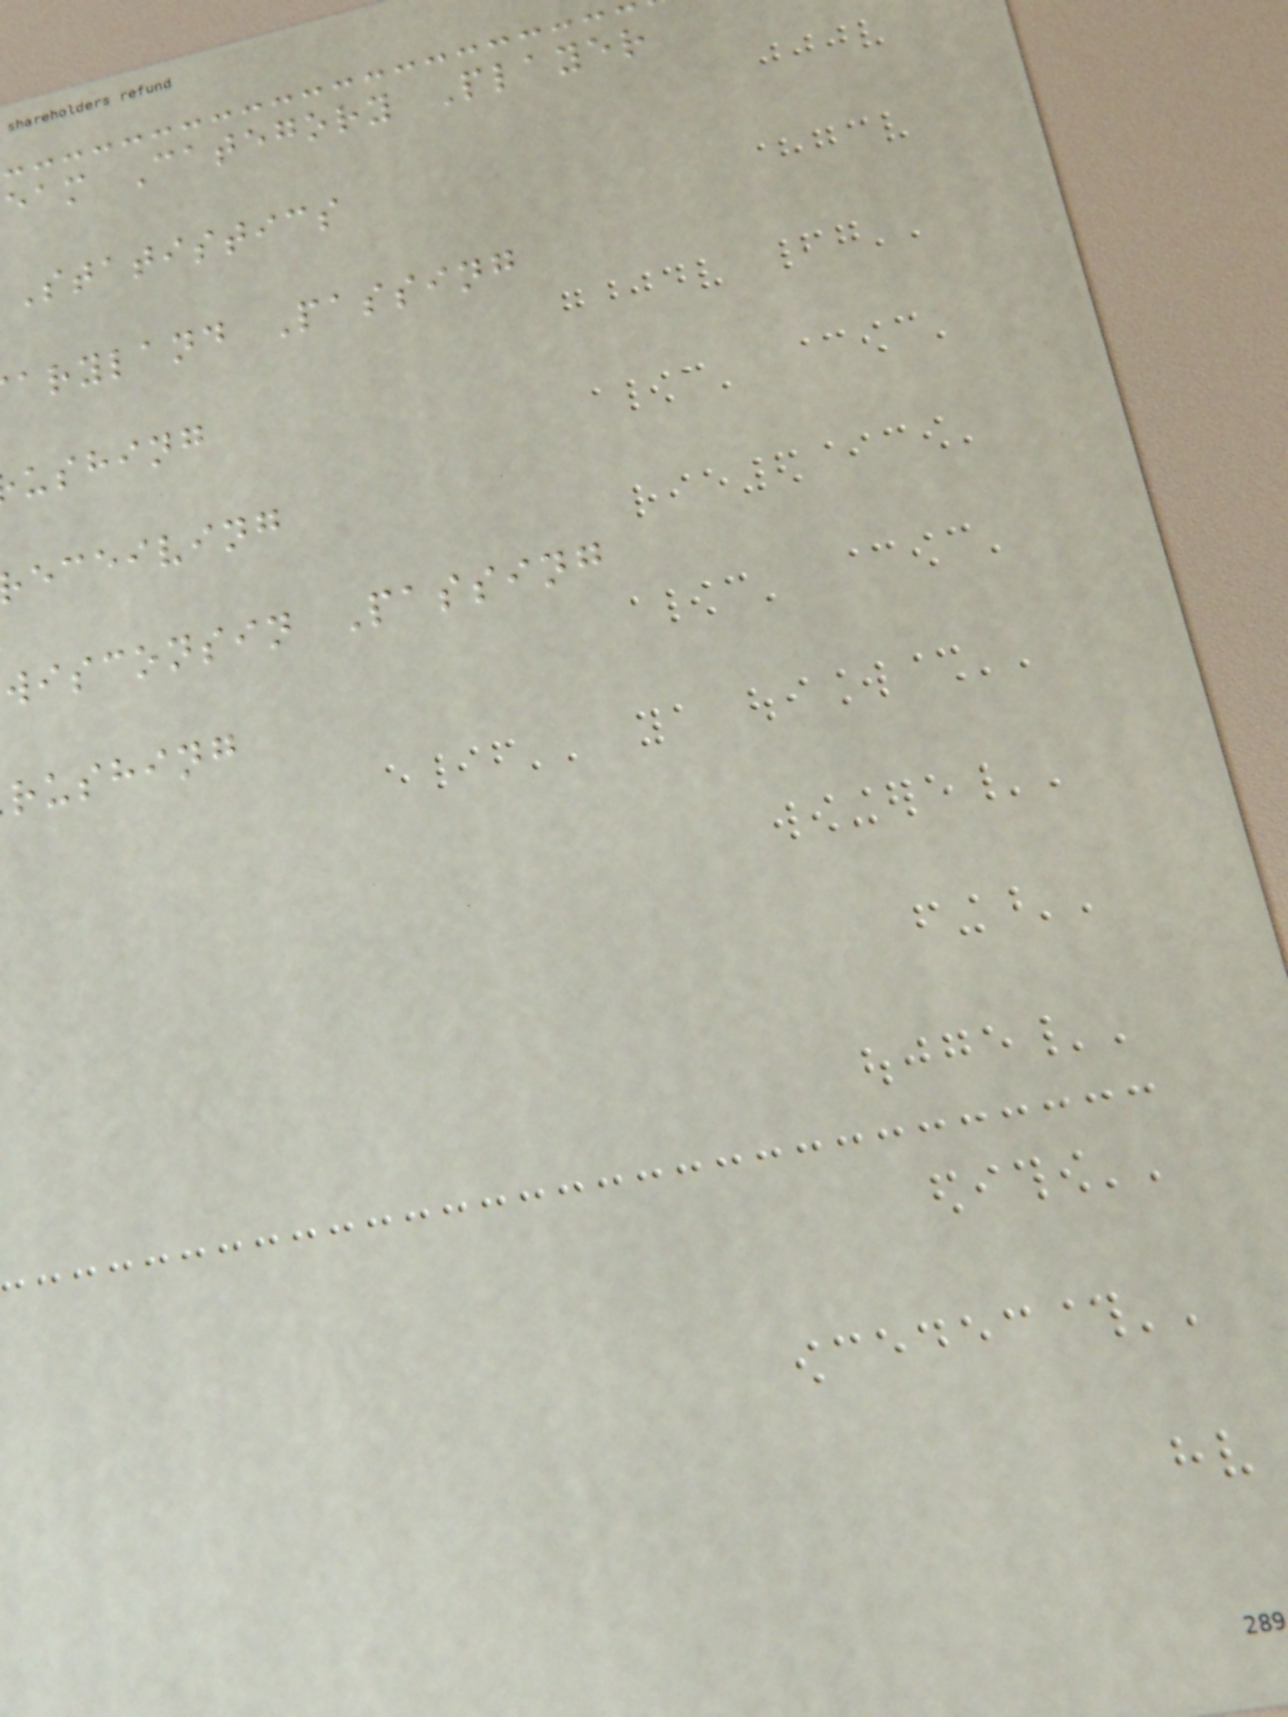eam Category Player
Statistics
aryland Passing
ushing
eceiving
wisconsin Passing
rushing
